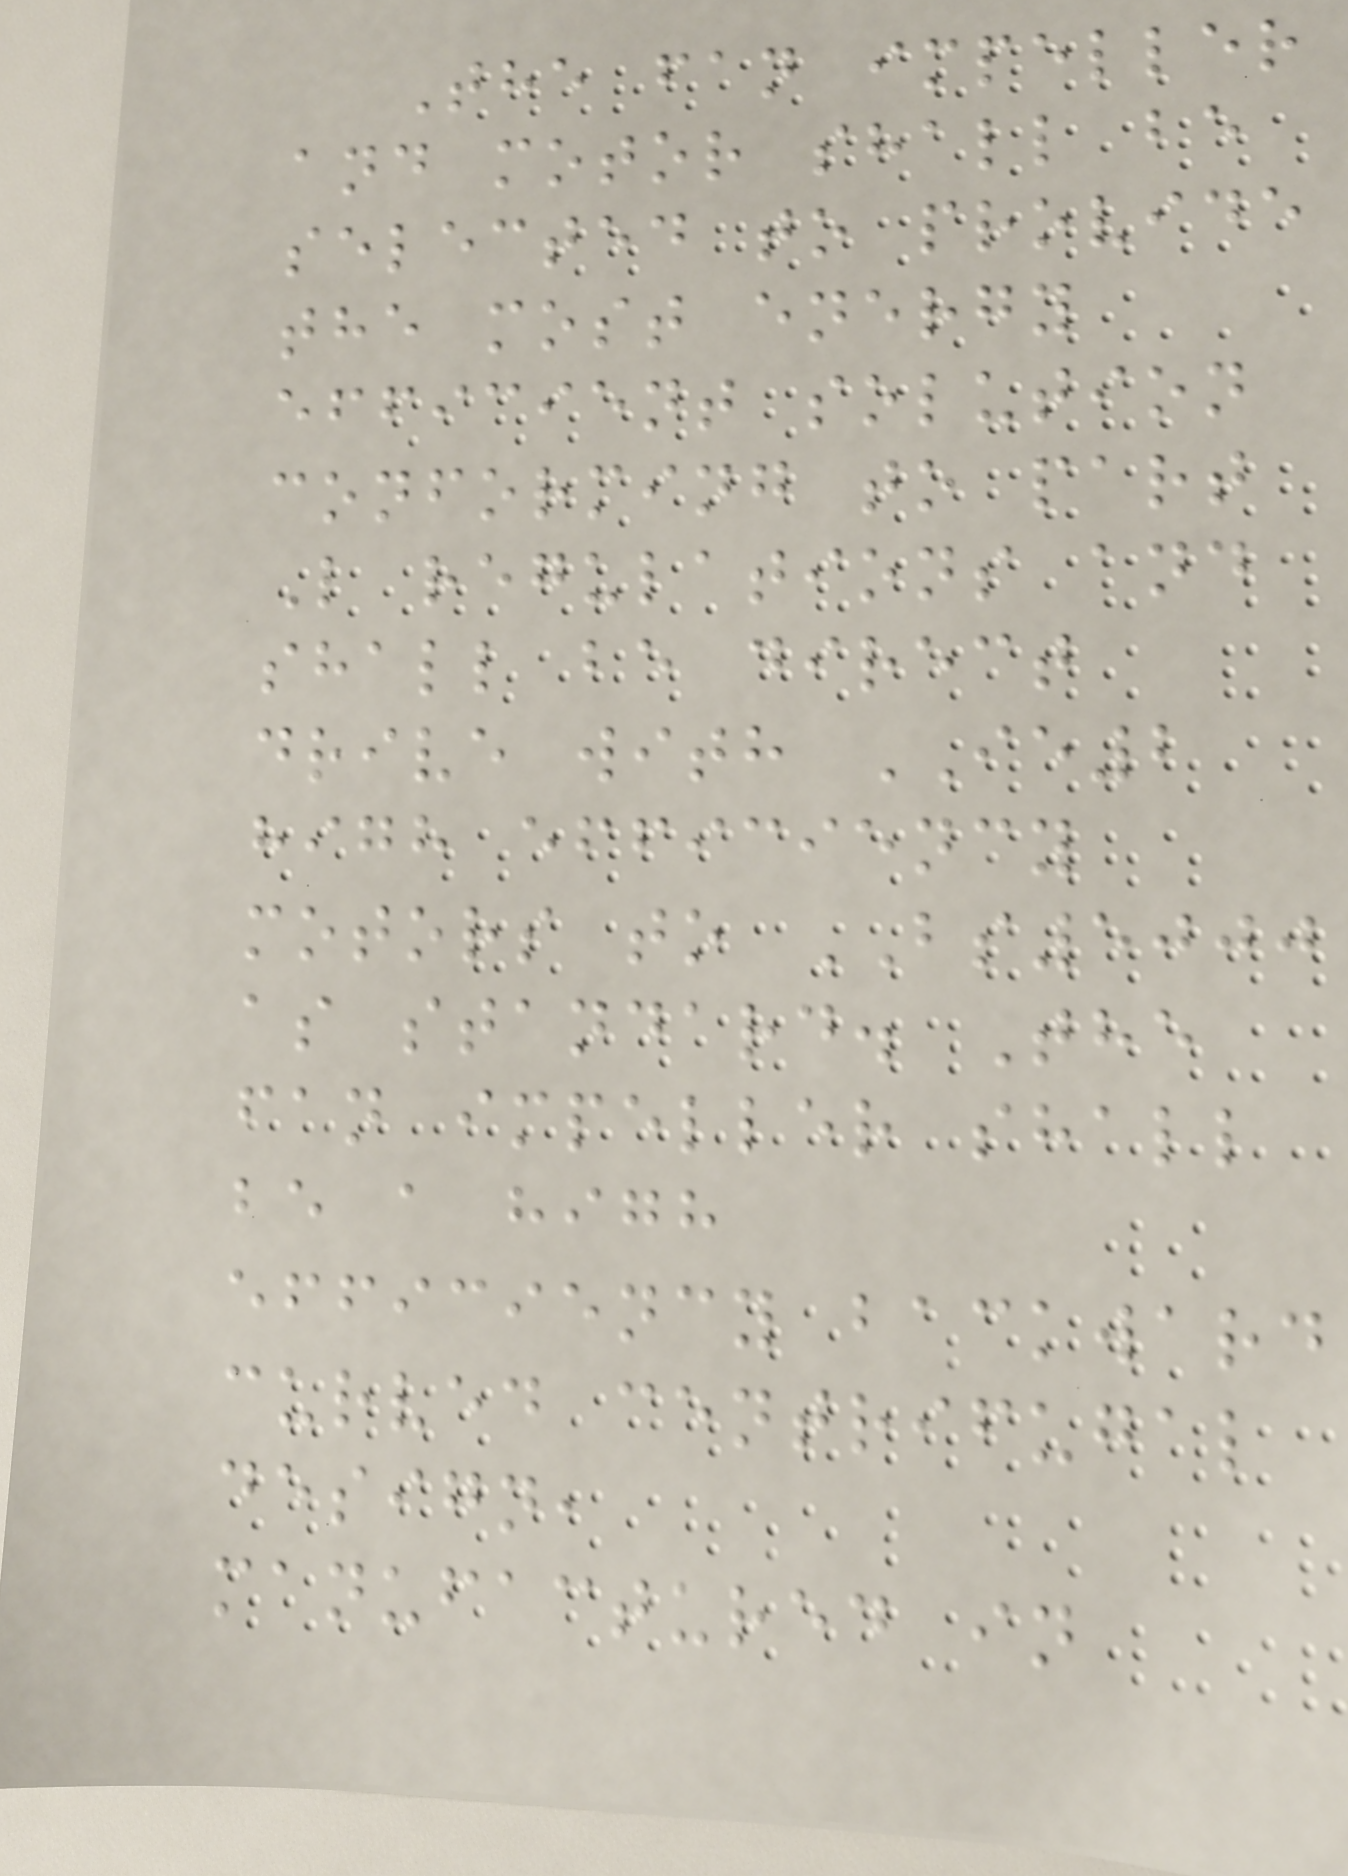The fan impeller
and motor shall be
selected to provide
the most energy
efficient solution
conforming to part
L regulations and
shall be direct
drive with IE2
high efficiency
motors to BS5000
as standard. The
fan impeller shall
be a high
efficiency backward
curved centrifugal
design,
manufactured in
